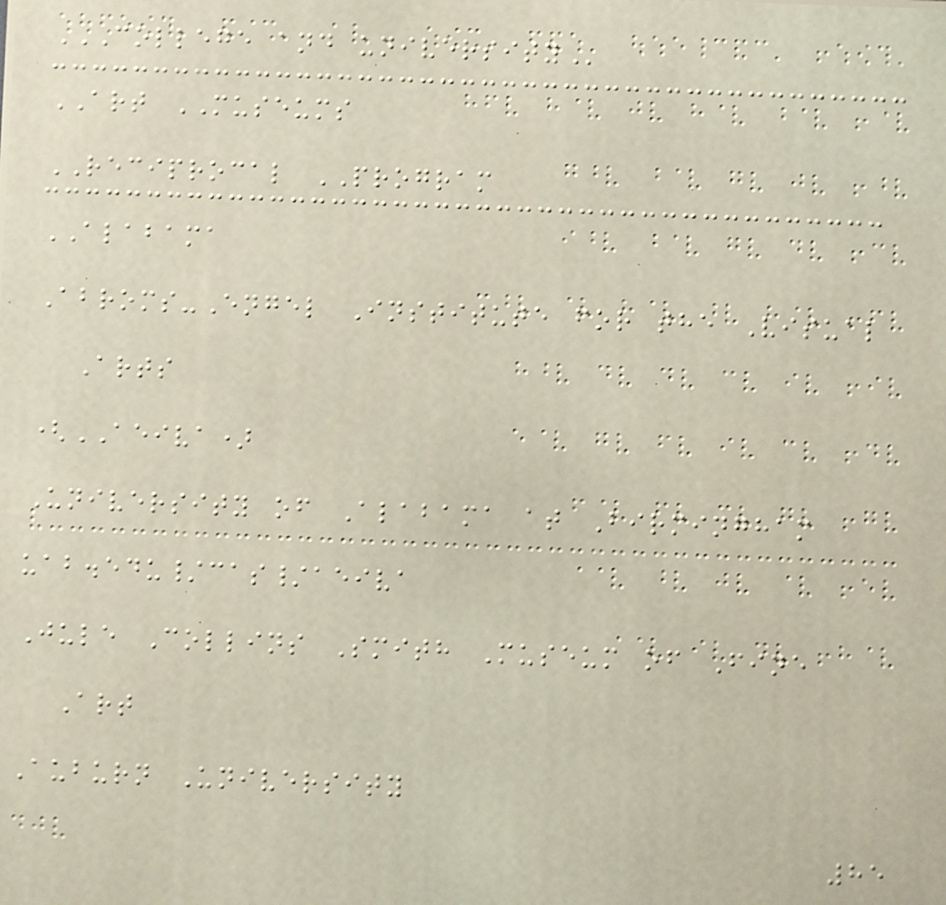COLLEGE AND UNIVERSITY
ART MUSEUMS
RECIPROCAL PROGRAM
ALABAMA
Abroms-Engel Institute for the Visual
Arts
(AEIVA)
University of Alabama at Birmingham
uab.edu/cas/aeiva
Jule Collins Smith Museum of Fine
Art
Auburn University
85
